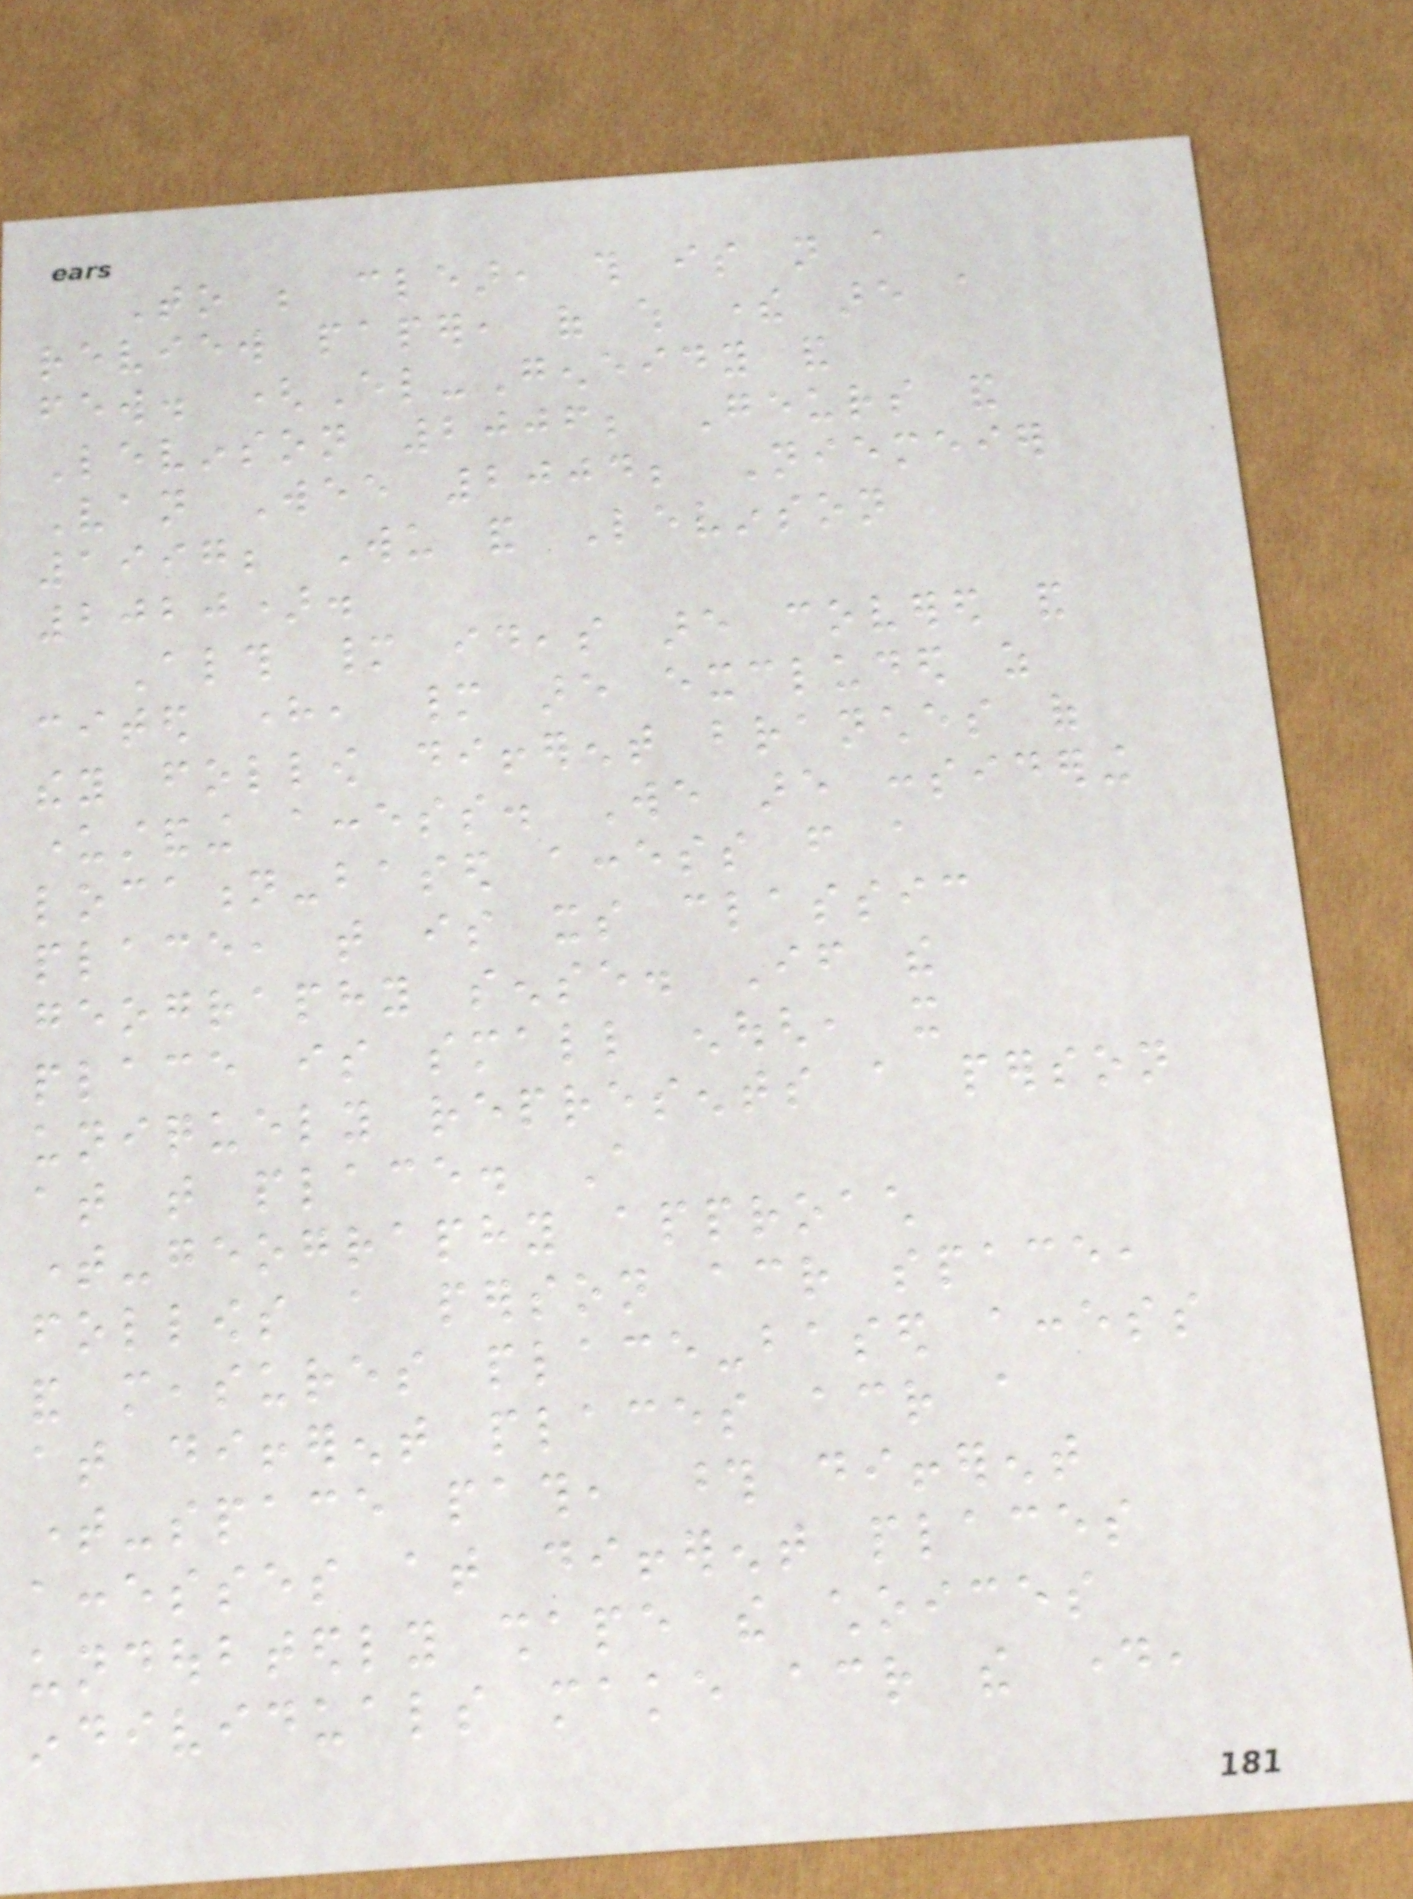To be clear, this is not a
review paper, of which there are a
few. (El-Geneidy and
Levinson 2006; Geurs and
Van Wee 2004; Niemeier
1997; Wu and Levinson
2020).
Although many ideas are covered and
cited here, many are excluded as
they follow different branches of
understanding access. We are considering
location-based access from a
place, that is its classic
geography sense. If the
place is small enough, it
uniquely represents a person
at that place. A
time-geography approach
follows a person across space,
and measures place-based access
at different places across a
time-space path, those different
accesses at different places
undoubtedly shape the choices
individuals make across the day,
